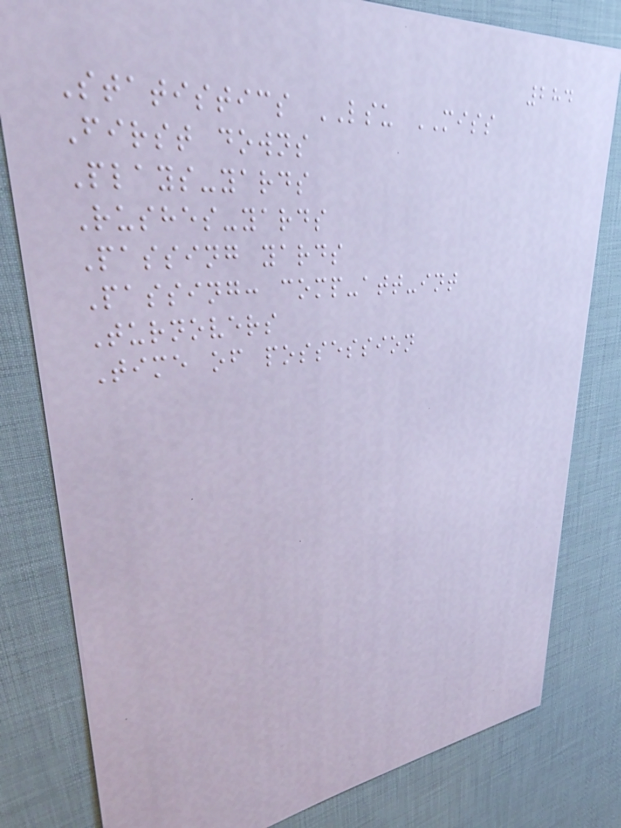284
Statistics LSU MISS
First downs
Plays-yards
Rushes-yards
Passing yards
Passing: comp-att-int
Turnovers
Time of possession
